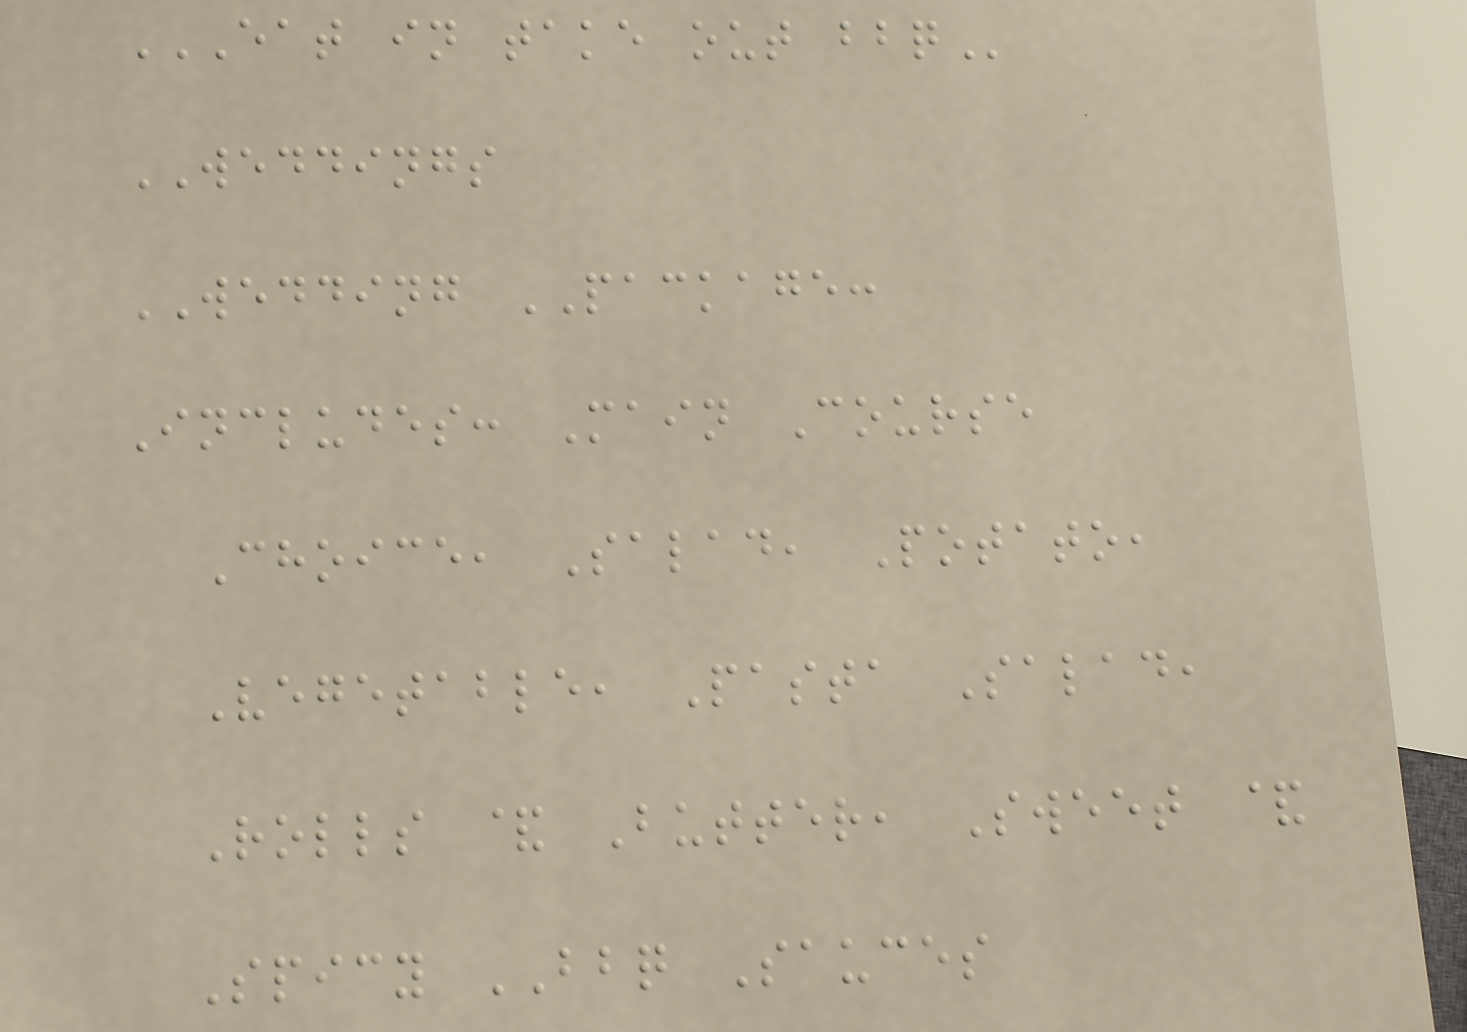EAT IN TAKE OUT BBQ
WEDDINGS
WEDDING PACKAGE:
Includes: Main Course
Choice, Salad, Potato,
Vegetable, Pasta Salad,
Rolls & Butter, Sweet &
Spicy BBQ Sauces
